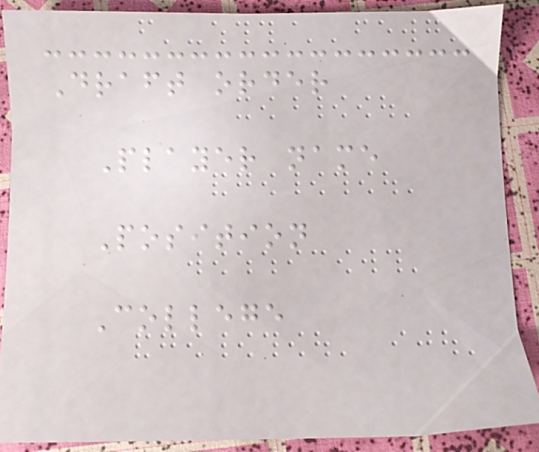Draft order
Player name
Position
College
